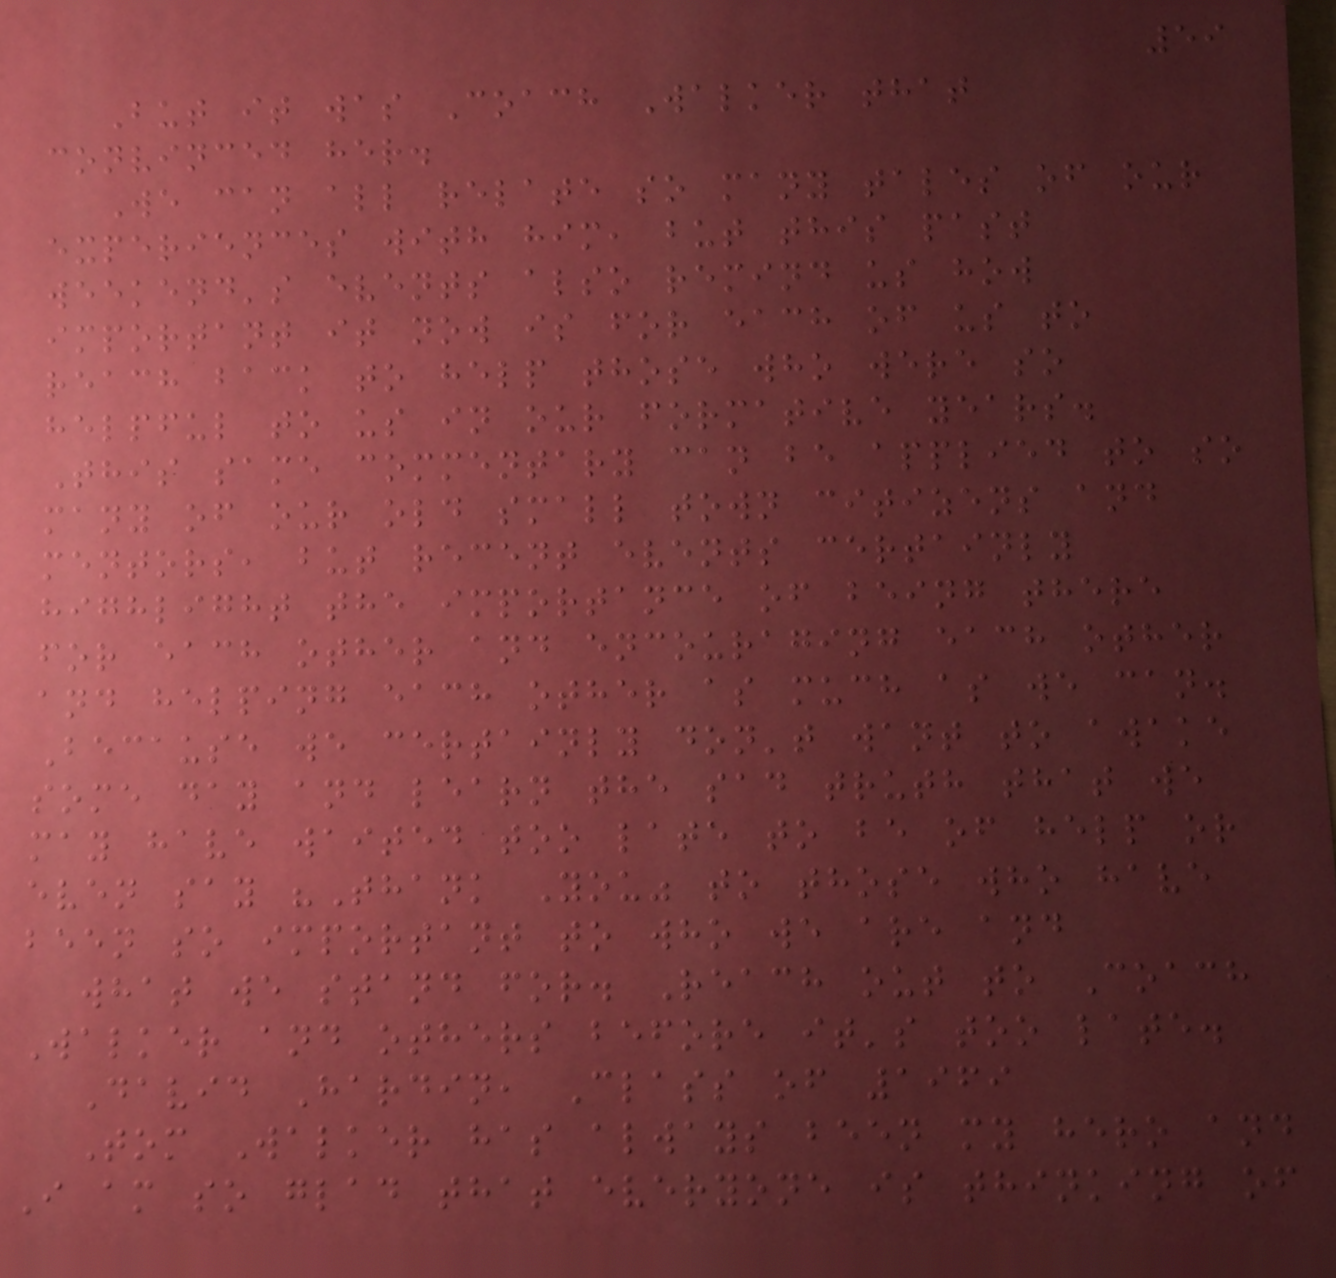59
But it was Coach Walker that
convinced her.
We can all relate so many tales of our
experiences with him, but this past
weekend's events also remind us how
important it now is for each of us to
reach back to help those who were so
helpful to us in our formative years.
This same commentary can be applied to so
many of our old small town citizens and
mentors, but recent events certainly
highlight the importance of being there
for each other and encouraging each other
and helping each other as much as we can.
Because we certainly don't want to awake
some day and learn the sad truth that we
may have waited too late to be of help or
even say "Thank You" to those who have
been so important to who we are and
what we stand for. Reach out to Coach
Walker and others before it's too late.
David Hardin, Class of 1969
Tom Walker has always been my hero and
I am so glad that everyone is thinking of
